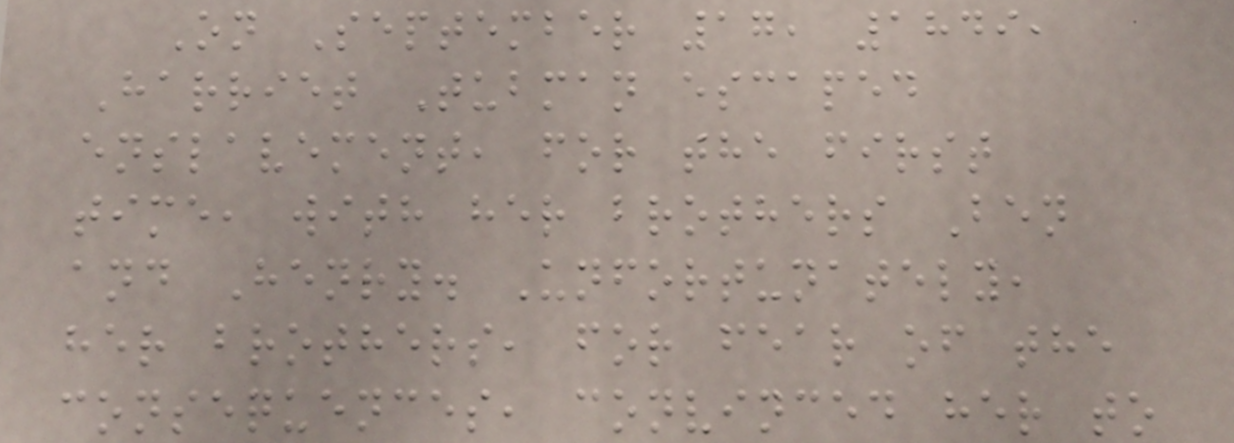On September 17, 1849,
Harriet Tubman escaped
enslavement, for the first
time, with her brothers Ben
and Henry. Unfortunately,
her brothers, for fear of the
consequences, convinced her to
